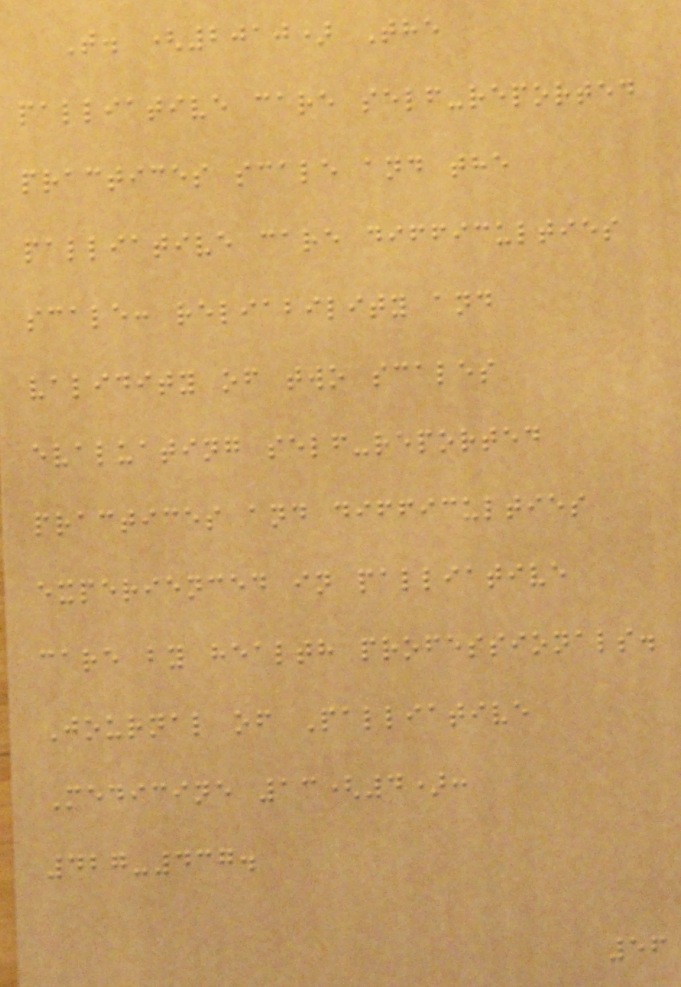T. (2010) The
palliative care self-reported
practices scale and the
palliative care difficulties
scale: reliability and
validity of two scales
evaluating self-reported
practices and difficulties
experienced in palliative
care by health professionals.
Journal of Palliative
Medicine 13(4):
427-437.
56
